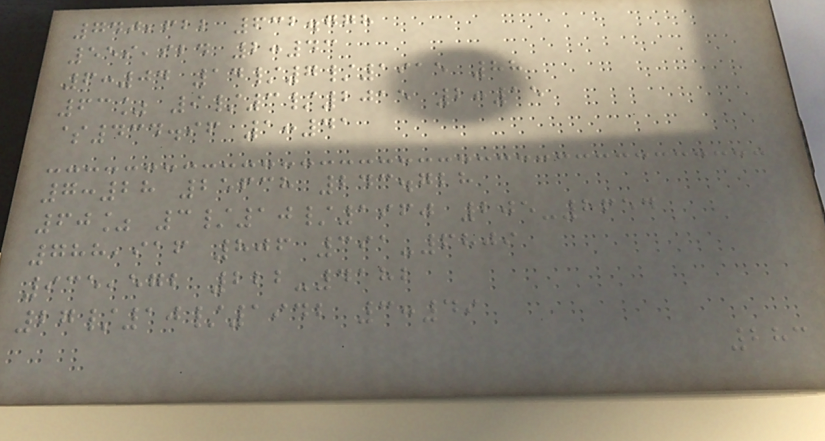740,622 632.778
559,924 2:43
6:04 14/7/1915 88
63% 9/3/2015 2:15
$434.96 1:41
7:28 25638 243.728
60% 3/10/1960 205-8654
788,916 806 391-6809
935,572 222-4182
27/10/1942 3:49
283
